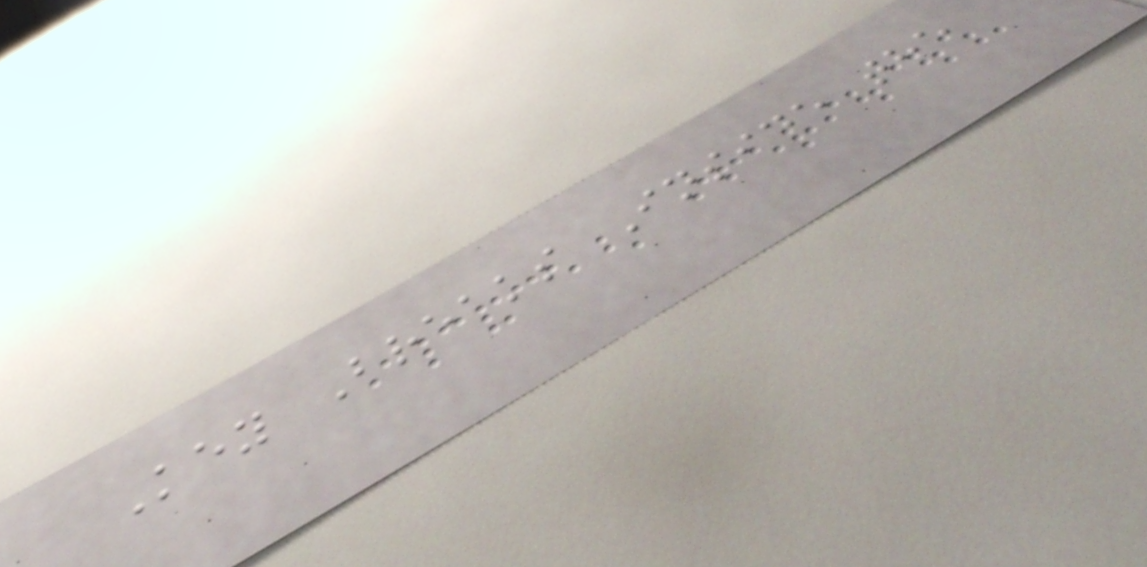Key Breaks Inside the
